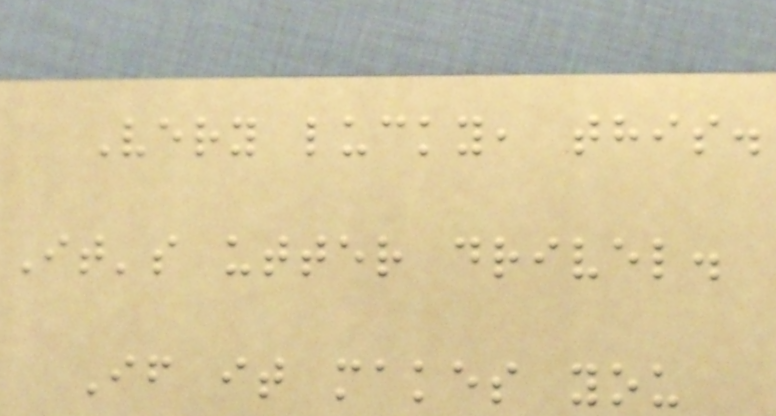Very lucky, this.
It's utter drivel.
If it makes you
